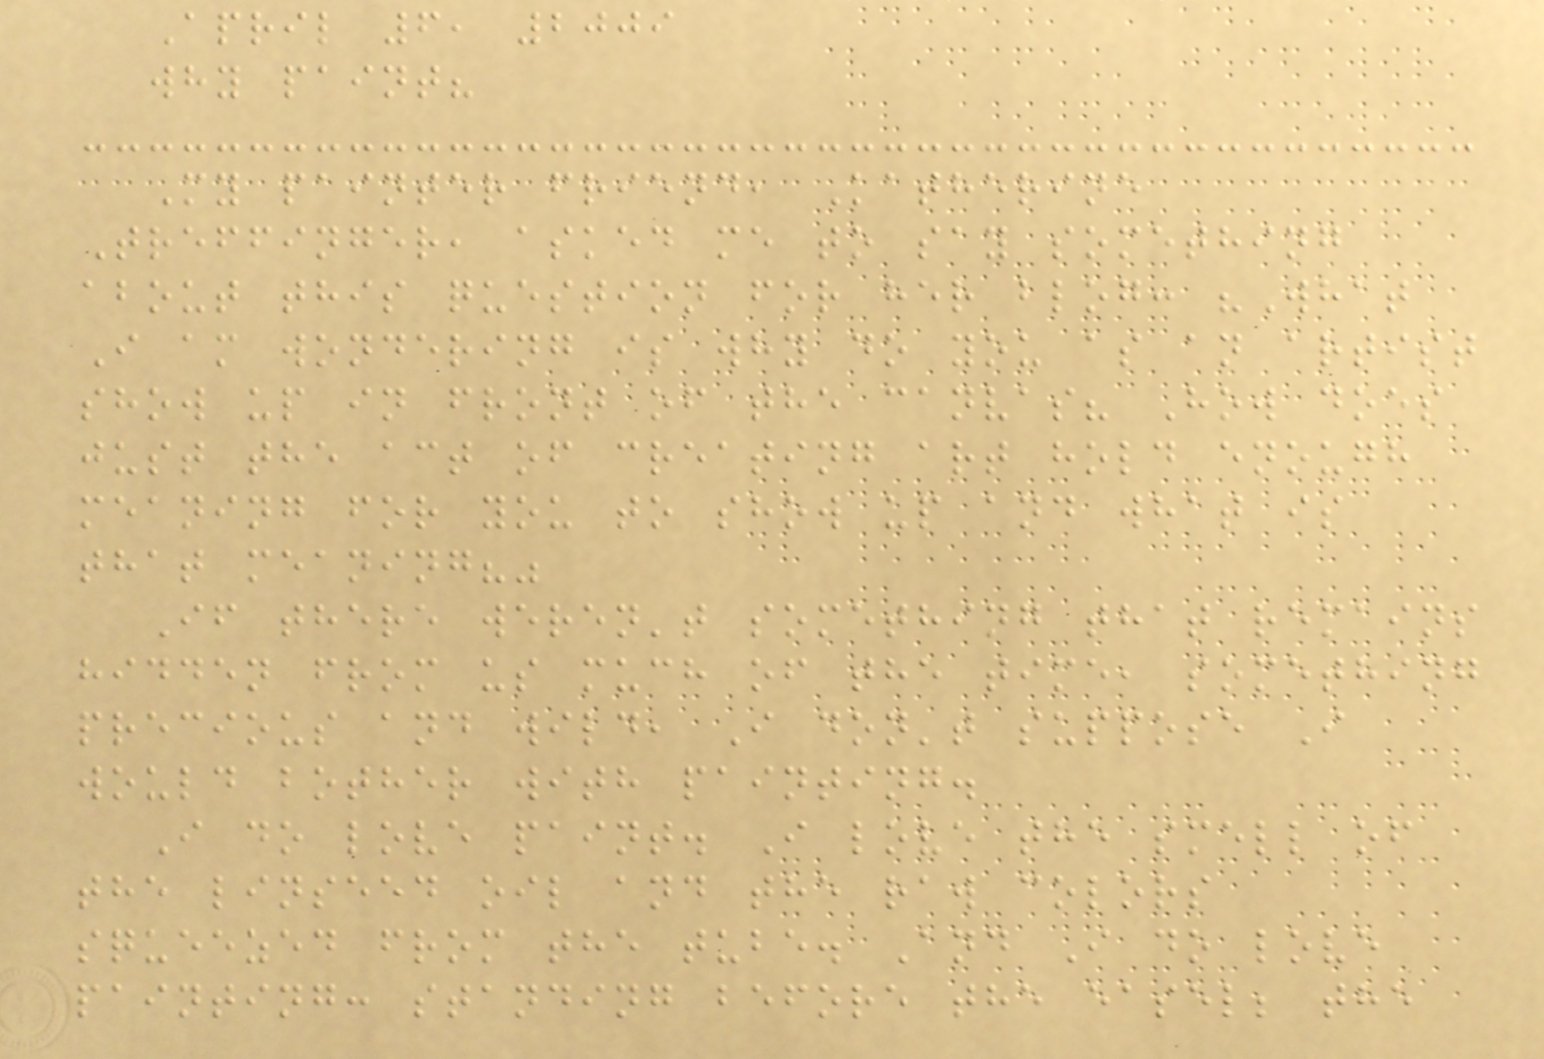April 6, 2009
why paint?
My painter friend, Katherine
Treffinger, asked me to say something
about this question for her blog: "What
I am wondering is why do you as an artist
show up in front of the canvas? How does
just the act of creating art hold enough
meaning for you to show up and what is
that meaning?"
If there weren't something that remains
hidden from us much of the time, something
precious and wild, I don't suppose I
would bother with painting.
I do love paint. I love the smell of
the linseed oil and the raw colors
squeezed from the tube. And I do love
painting: standing before the easel; the
